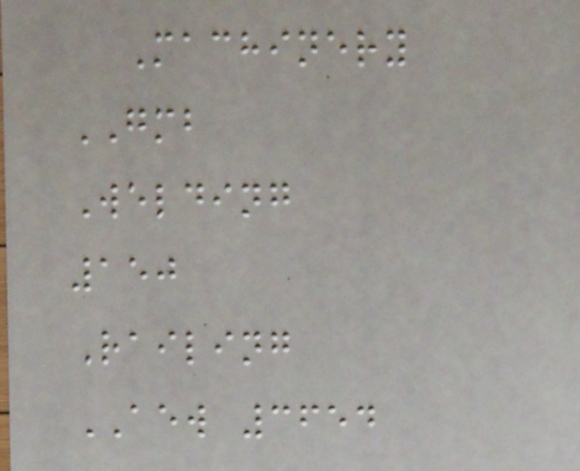Machinery
GMB
Welding
150
Railing
AEW 3654
